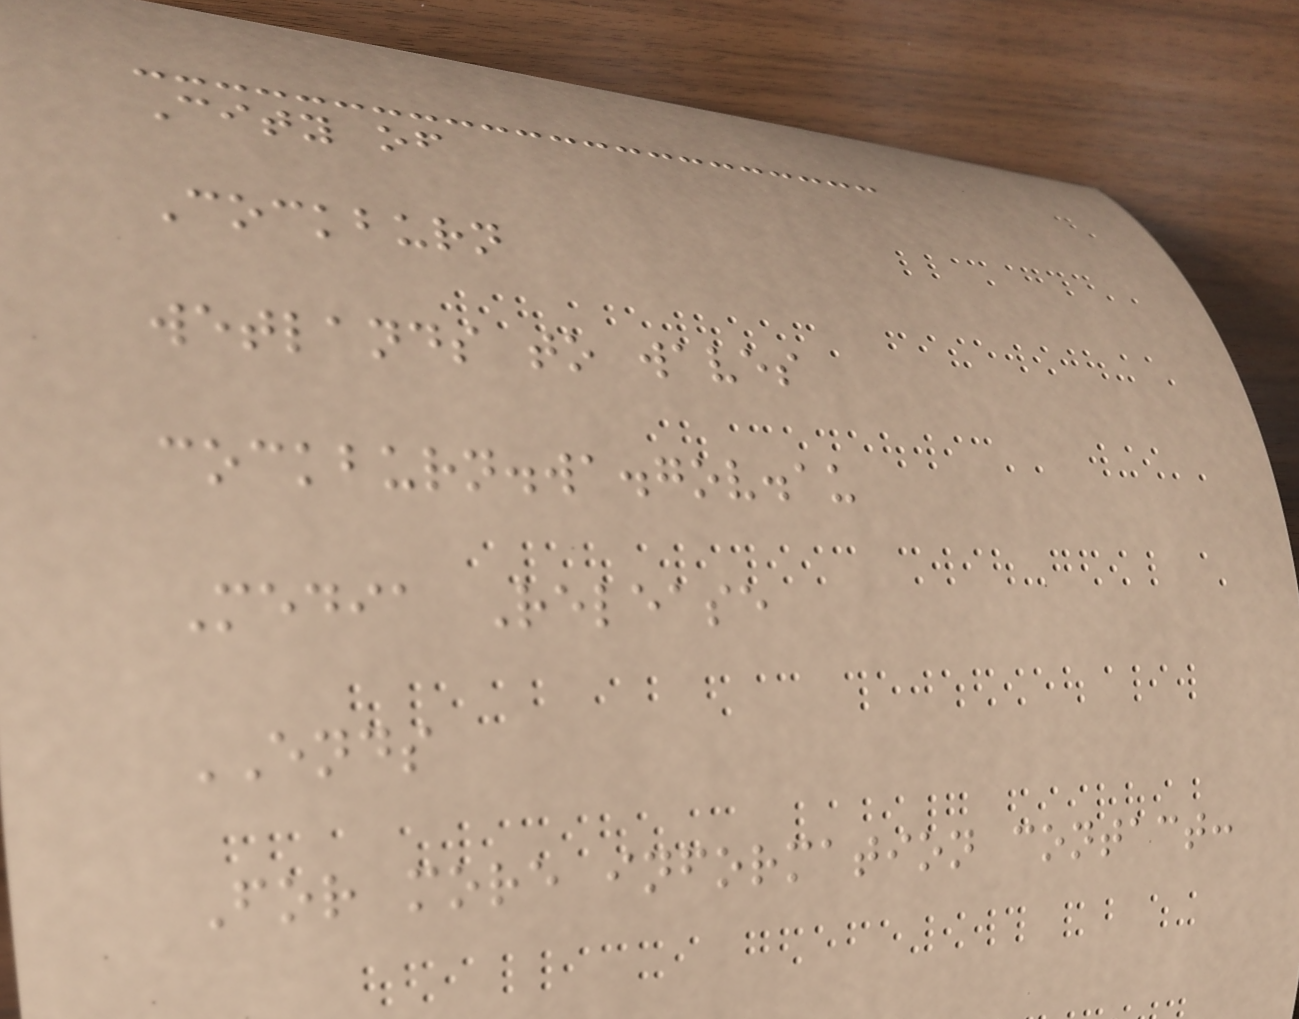City of
Cockburn
wetlands to waves
cockburn.wa.gov.au
Media Release
ENDS
For more information contact:
